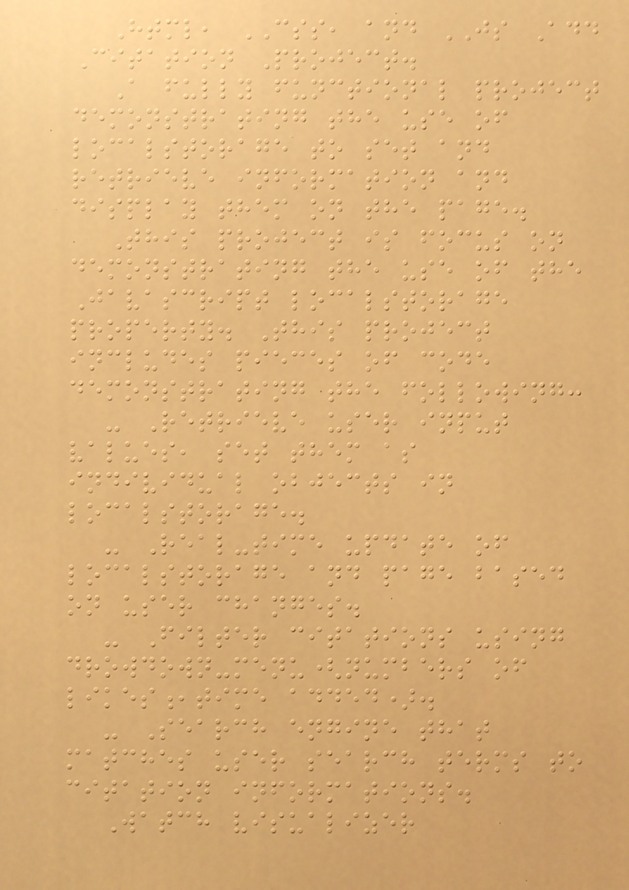Html, CSS, and JS Add
Citation Project.
A fully functional project
demonstrating the use of
localstorage to set and
retrieve information and
display them on the page.
This project is focus on
demonstrating the use of the
Javascript localstorage
property. This project
includes pieces of code
demonstrating the following:
- Retrieve user input
values, set them as
individual objects in
localstorage.
- Real-time update of
localstorage and page based
on user changes.
- Filter citations using
drowdown-menu(numbers of
likes,time added).
- Search engine that
matches user search terms to
citation informations.
Watch visualizer
